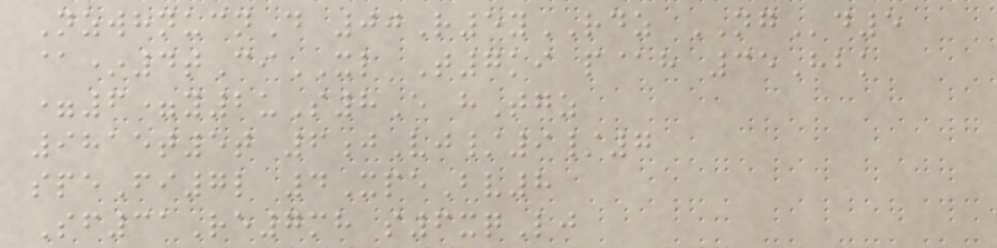NzwhnucnD 00R5yRDZ NGd5
@*4tCiXL T7ki p@h 35Hbk
=6=y2uS8E hTgz
9815t5t 6jVj/9/7
speFi7l 4XpeBv8
Sf31Re7mh s6xqLj
